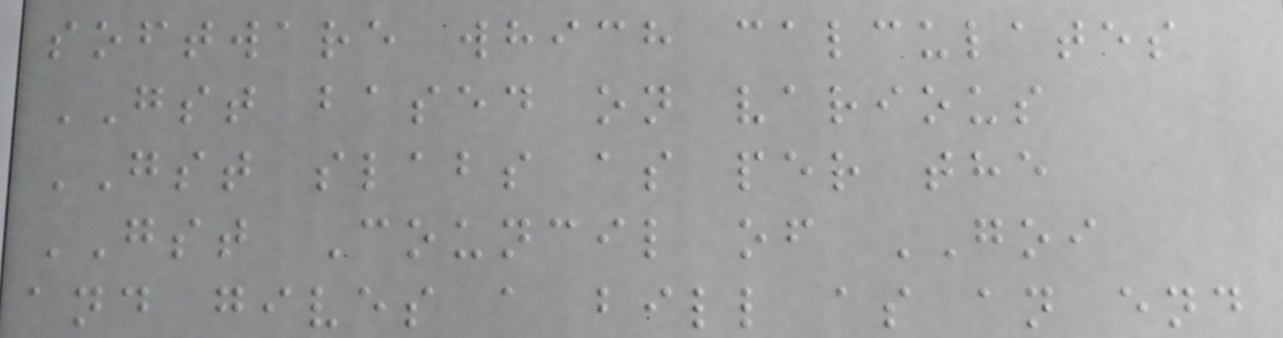software which calculates
GST based on various
GST slabs as per the
GST Council of GOI
and gives a bill as an end
